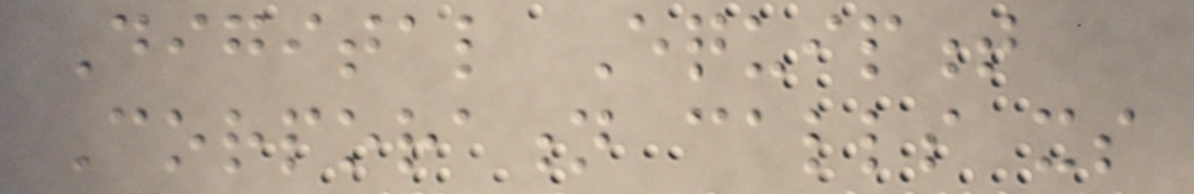Digital Equipment
Corporation calls its
